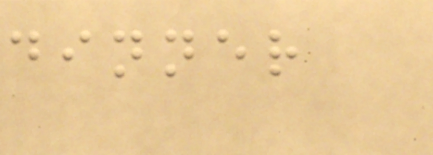dinner
